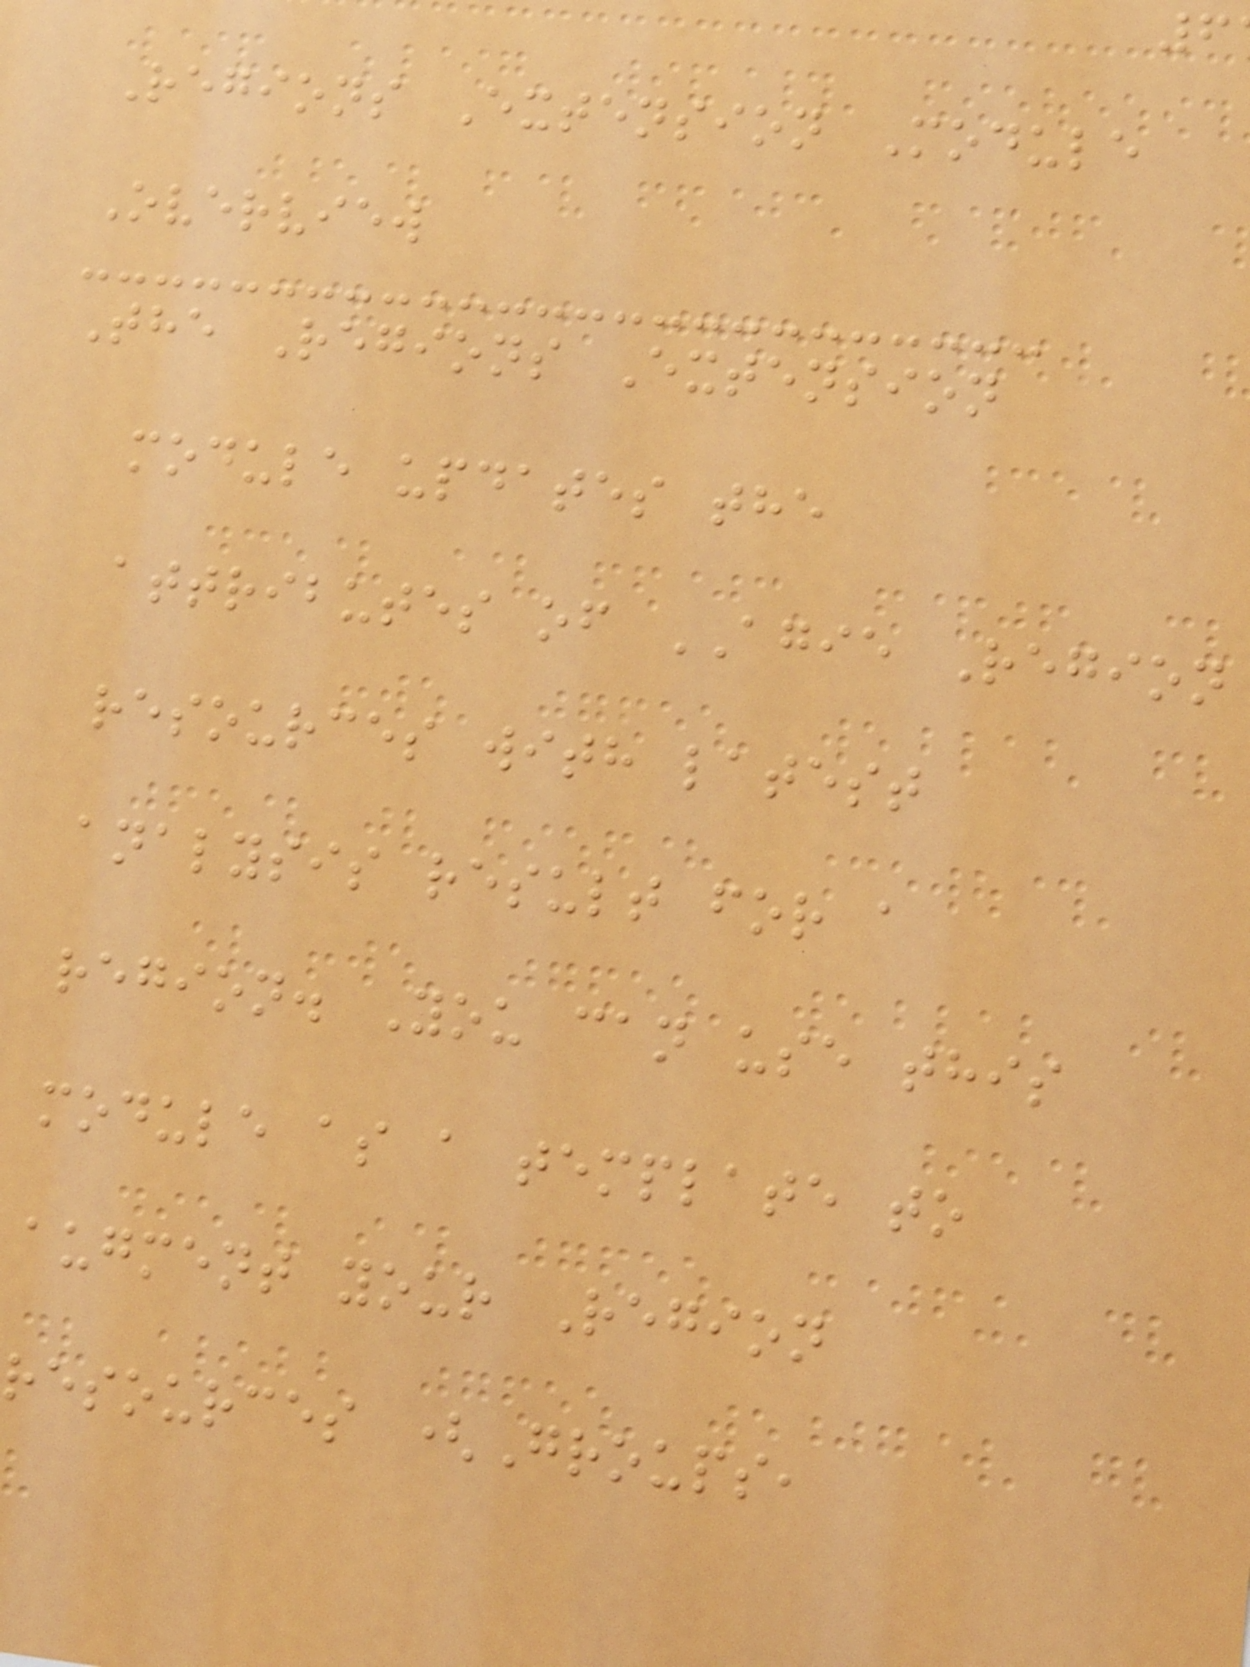Regions Extension Module
Overview
The Regions Extension
module updates the
attributes of AGIE Region
resources with latest
analysis result for a
region. You can use this
module as a template to
augment your Region
resources (Groups,
